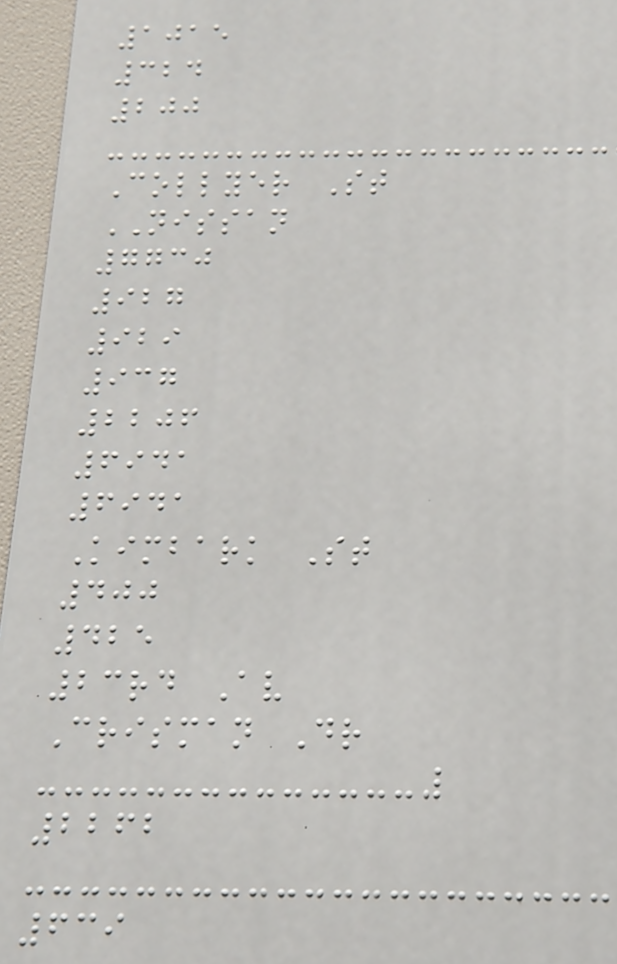1015
324
200
Collyer St
NISSAN
7730
927
929
937
2206
6941
6941
Kimbark St
400
425
23rd Av
Crisman Dr
2262
639
